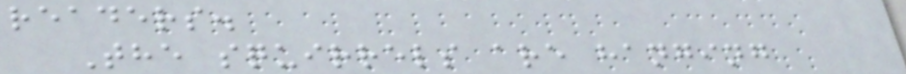readers.
The squirrels are hanging
